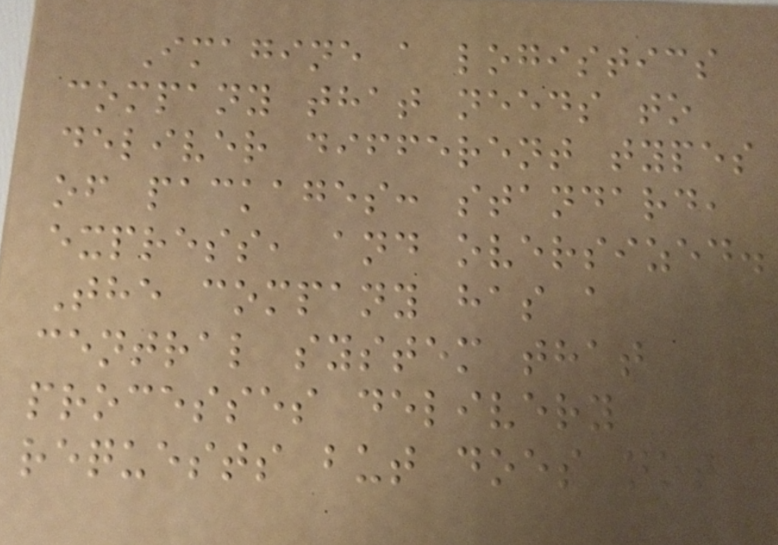Imagine a logistics
company that needs to
deliver different types
of packages: standard,
express, and oversized.
The company has a
central system that
processes delivery
requests but does not
